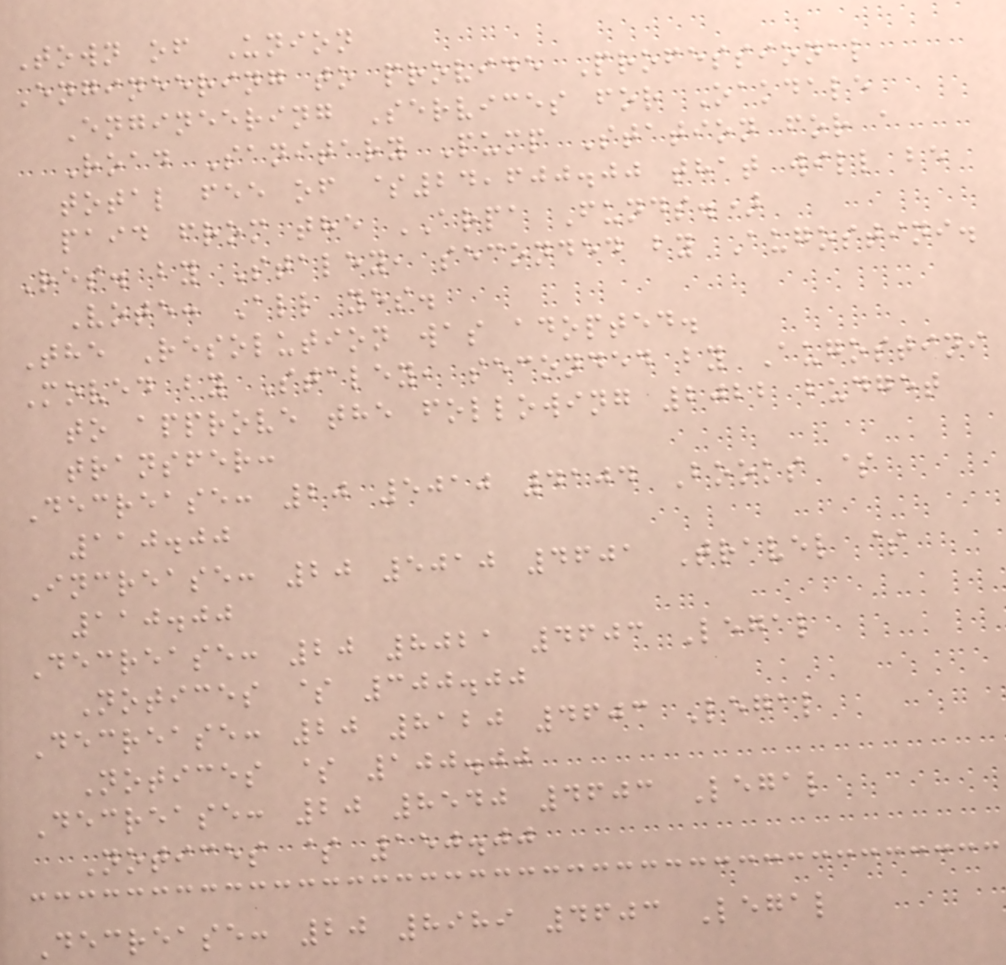Town of Union
Engineering to provide Professional
Engineering Services for Oakdale
Road Sanitary Pump Station for a
total fee of $24,600.00 that will be
paid from the ARPA Funds.)
Res. by Staley, seconded by Augostini.
Vote: All yes.
The Resolution was adopted.
Moved by Staley, seconded by Augostini
to approve the following 2022 budget
transfer:
Decrease: 20 5010 4104 Books $
110.00
Increase: 20 5010 4601 Travel $
110.00
Decrease: 20 8021 4603 Legal
Notices $ 300.00
Decrease: 20 8120 4603 Legal
Notices $ 100.00
Decrease: 20 8540 4603 Legal
Notices $ 150.00
Decrease: 20 8989 4603 Legal
